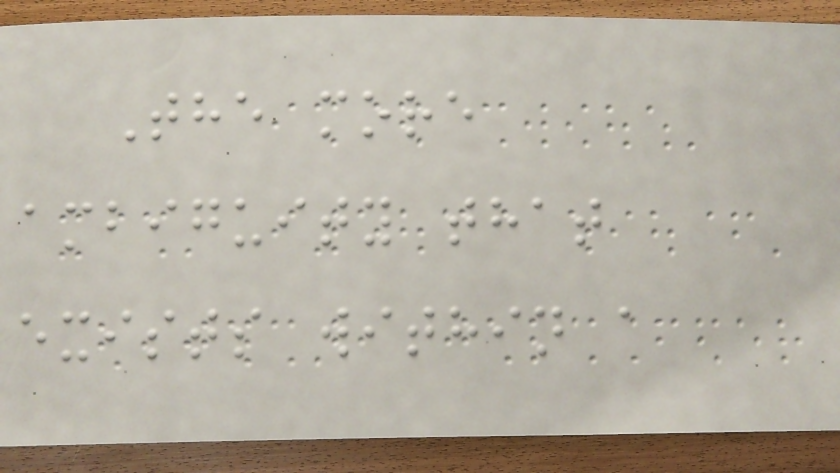The more
ambiguity that
exists within a
